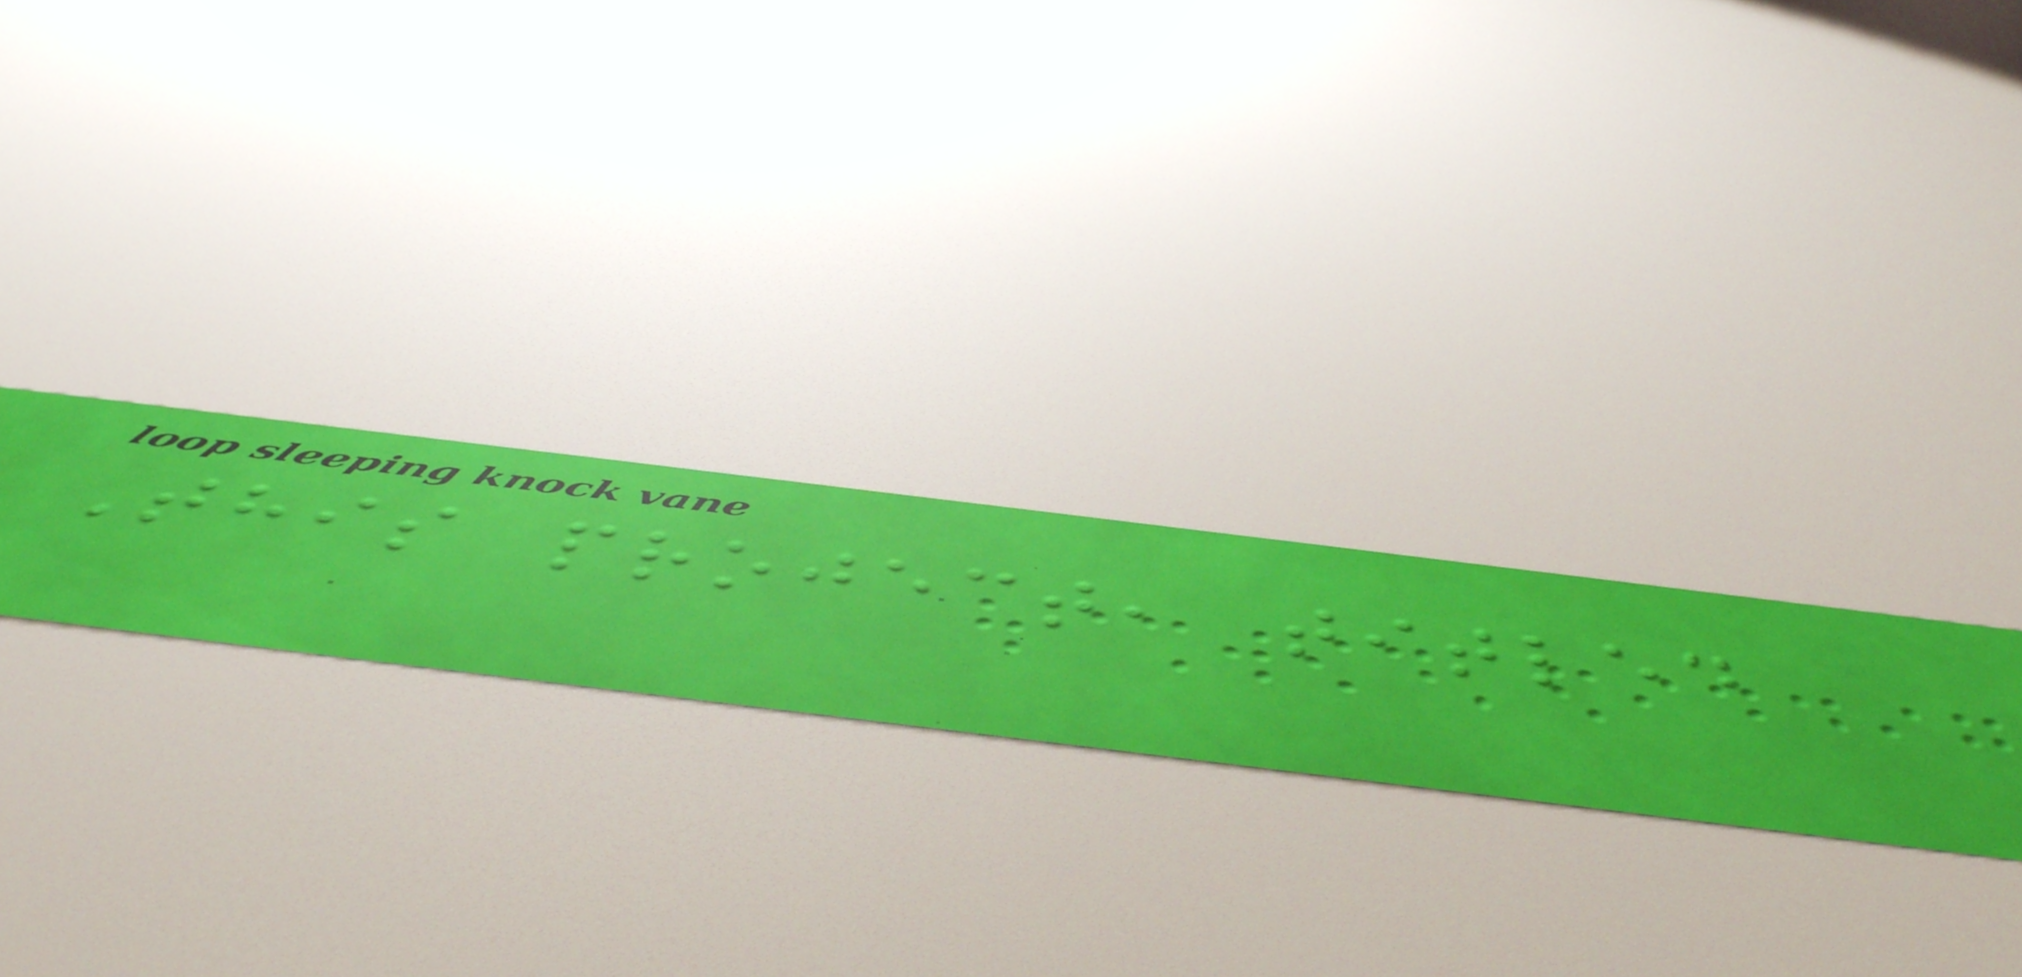This project, titled
